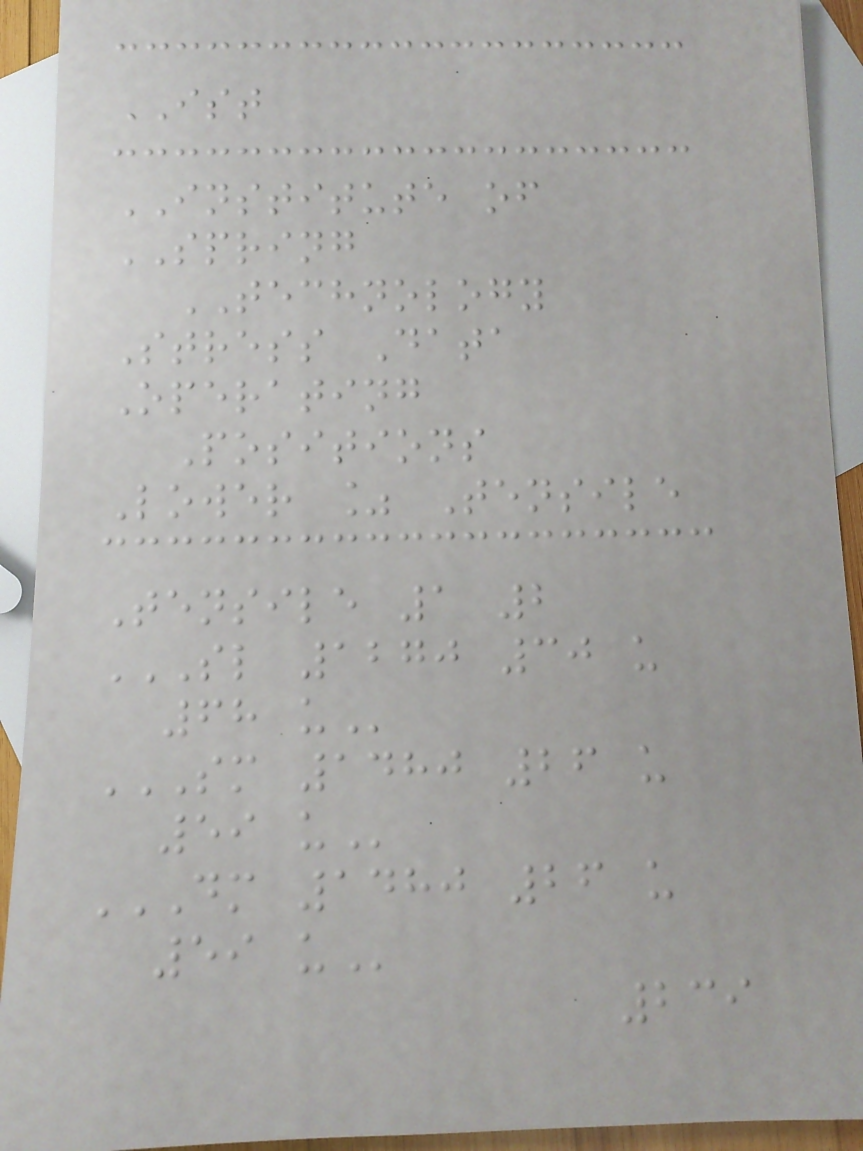IST
INSTITUTE of
SPRING
TECHNOLOGY
Stress Data
Operating
Positions
Lower % Tensile
Tensile 1 2
SL 1270 30 U
68 U
SM 1480 26 U
59 U
DM 1480 26 U
59 U
239
